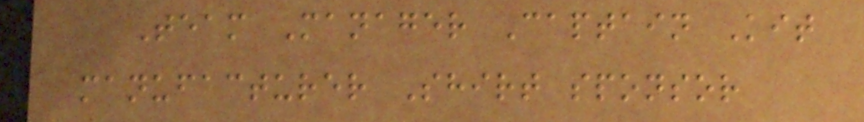Team Manager Captain Kit
manufacturer Shirt sponsor
